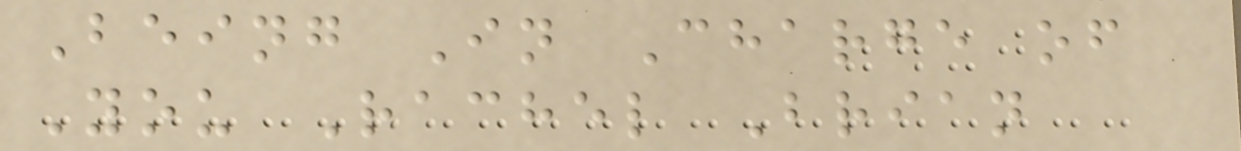Being In Charge of
You Rachel Brian
